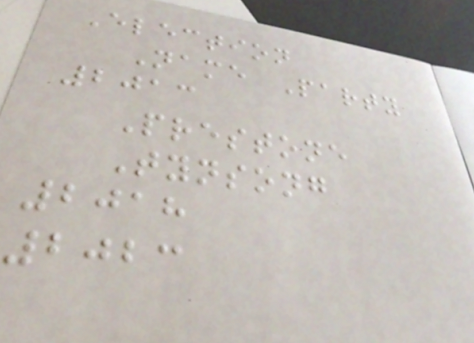Election
Name Party
2013
Prestone
Tynsong
2018
2023
